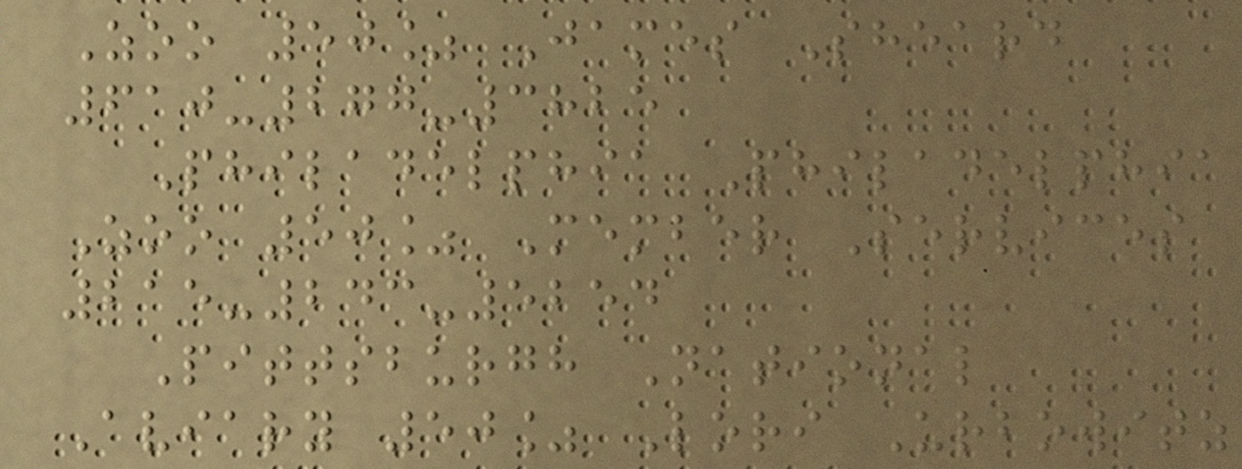Zoo 50% James Sheard
610-277-3825
Philadelphia Philadelphia
Zoo 50% Member Services
215-243-5254
Pittsburgh National
Aviary 50% Lori Urbowitz
